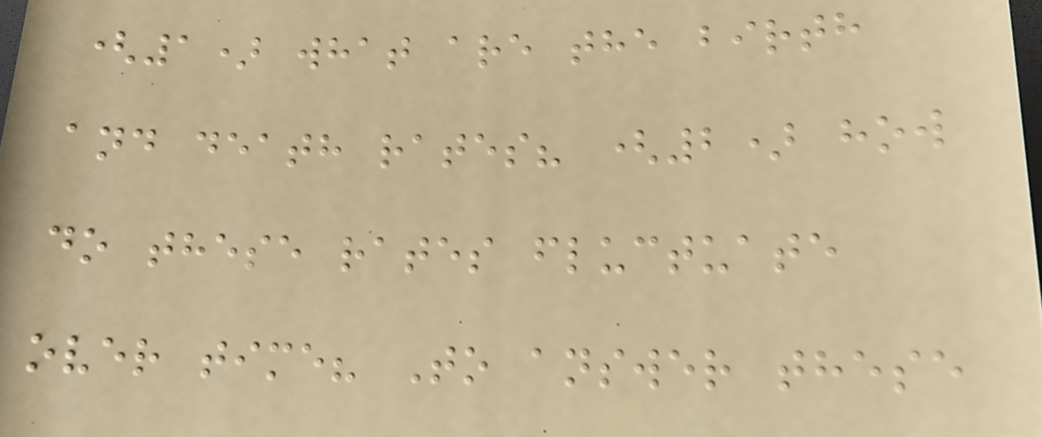(1) what are the birth
and death rates? (2) how
do these rates fluctuate
over time? To answer these
